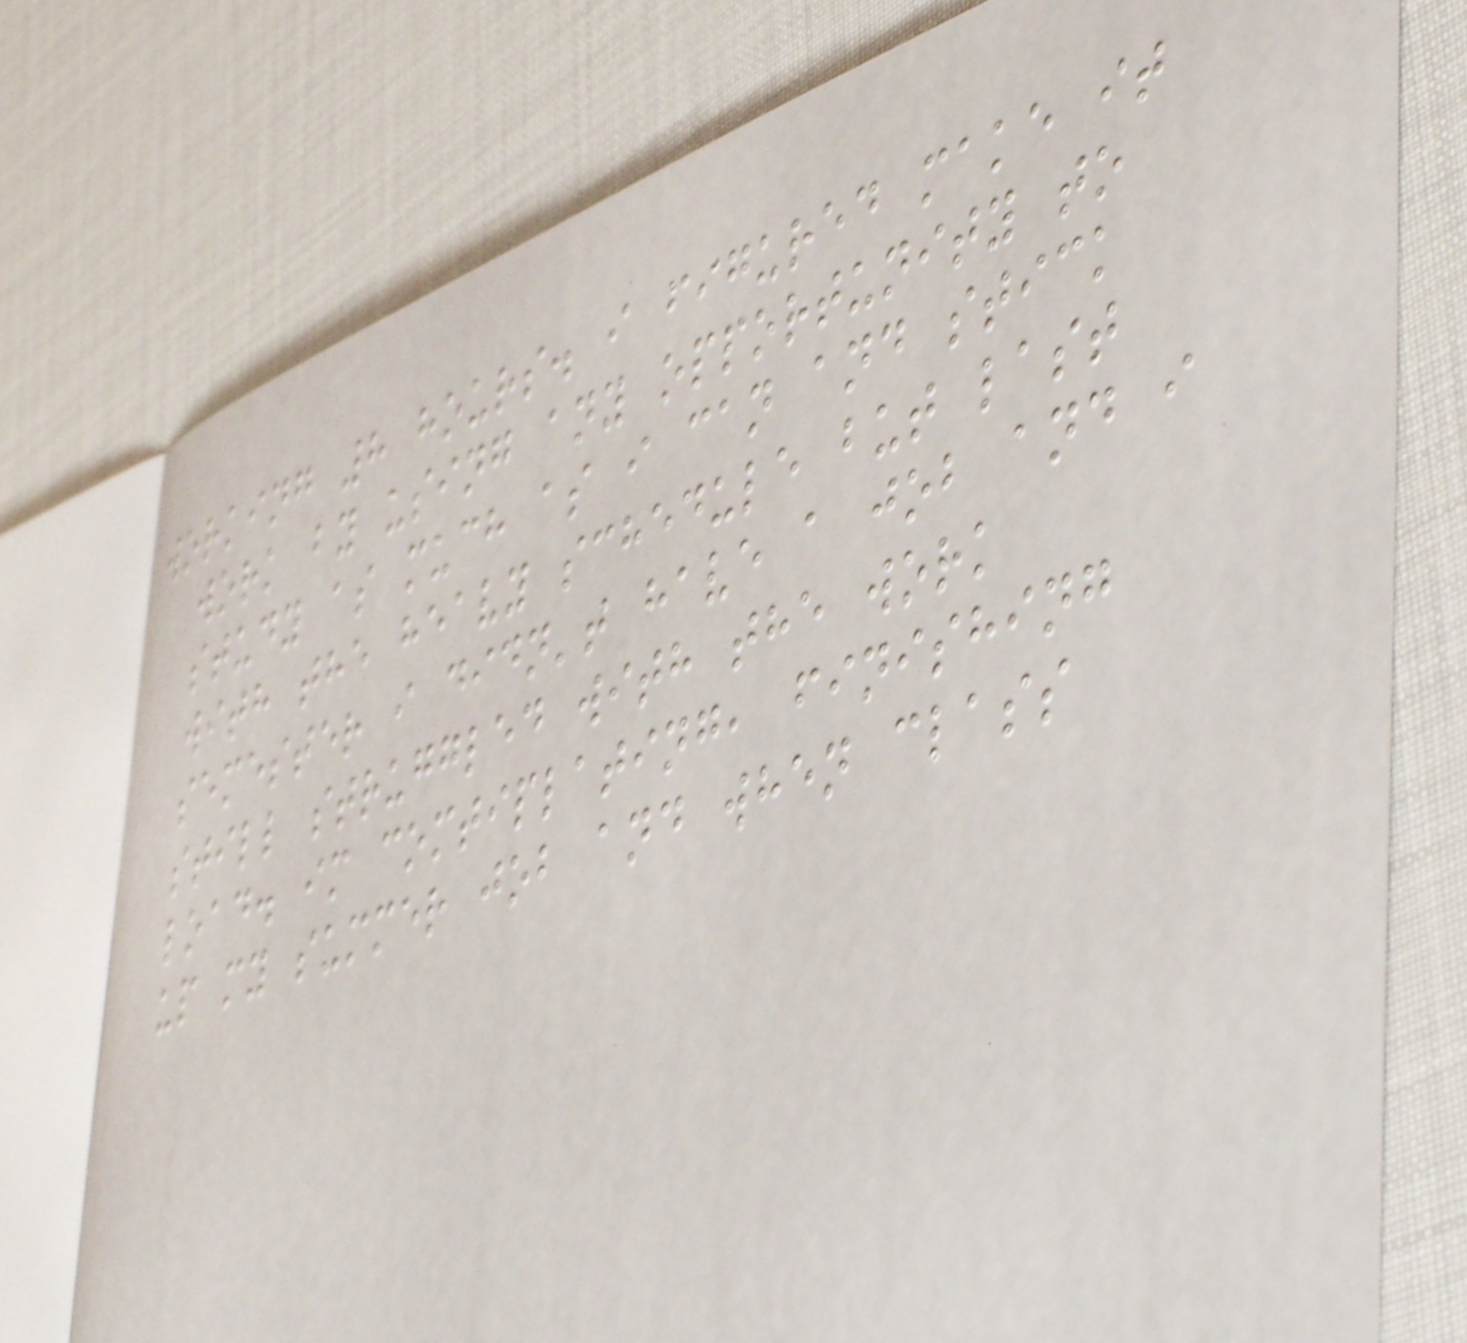working 8 hours. i figured make it
work by using any opportunity to
study as much as i can and stick
with the heavy schedule but last
semester i didn't have a job and i
still struggled with the work
load. im comtiplating, finishing
up my summer job and when class
